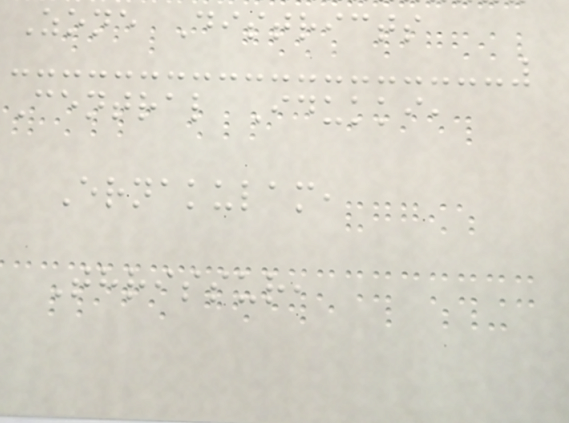Zone Districts
Central Idukki,
Ernakulam,
Thrissur,
